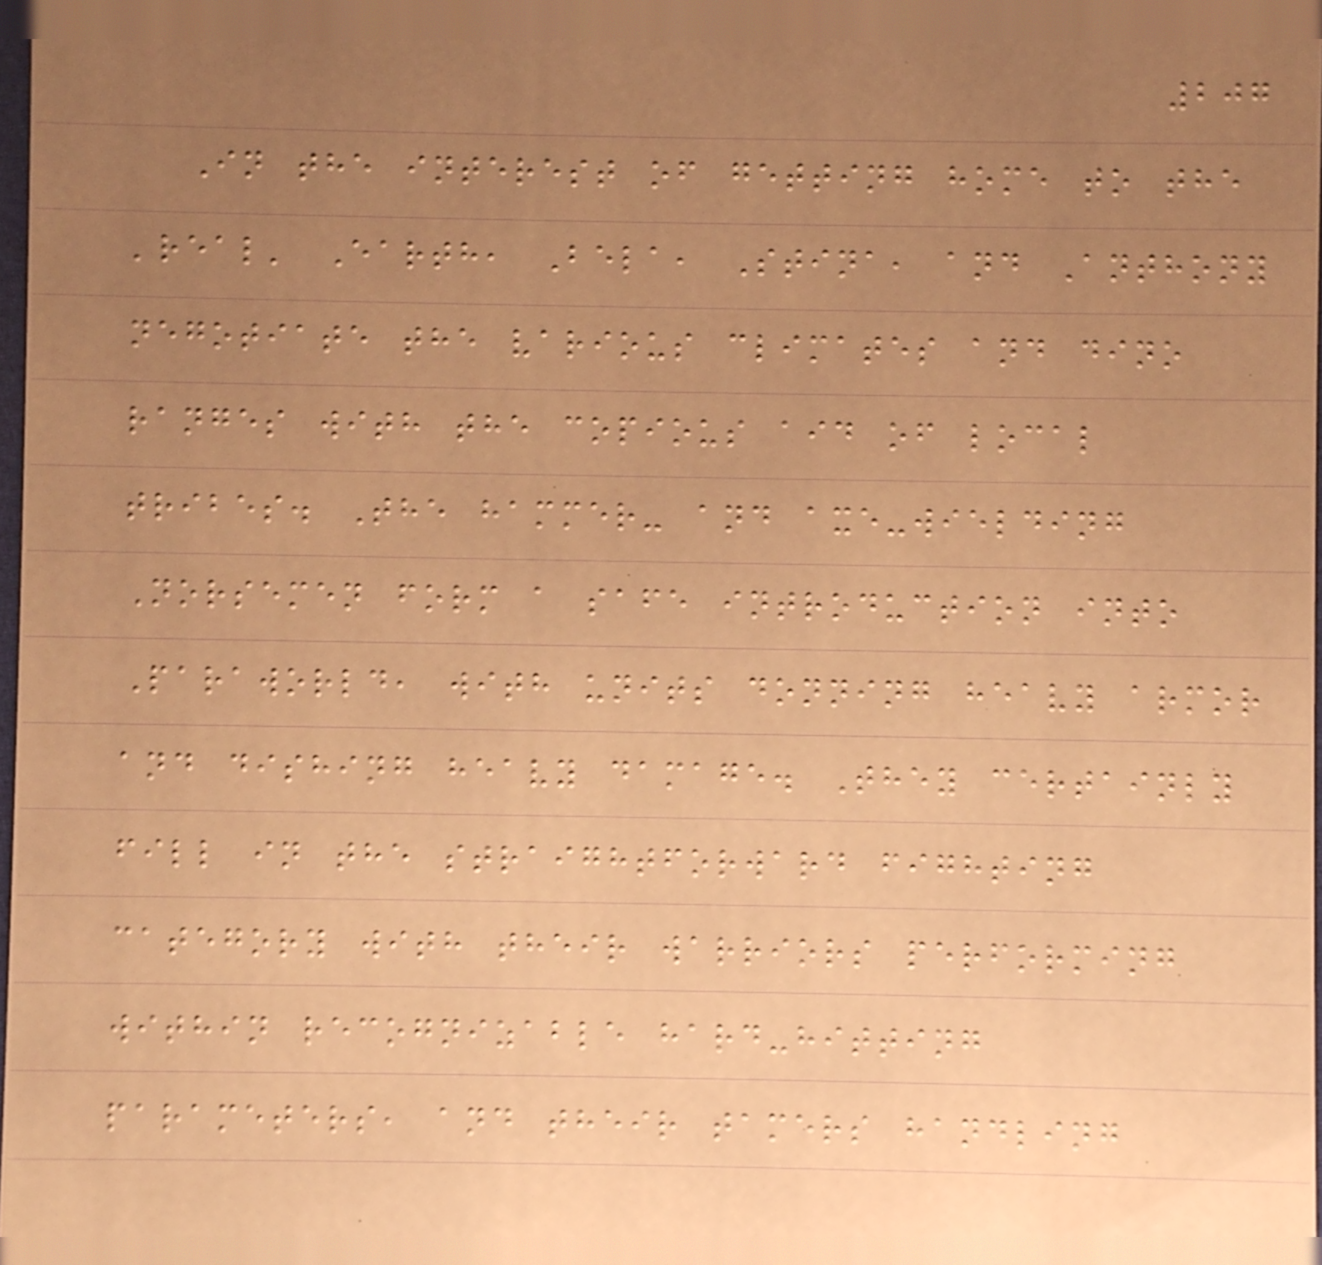207
In the interest of getting home to the
'real' Earth, Bela, Stina, and Anthony
negotiate the various climates and dino
ranges with the copious aid of local
tribes. The hammer- and axe-wielding
Norsemen form a safe introduction into
Paraworld, with units donning heavy armor
and dishing heavy damage. They certainly
fill in the straightforward fighting
category with their warriors performing
within recognizable hard-hitting
parameters, and their tamers handling
